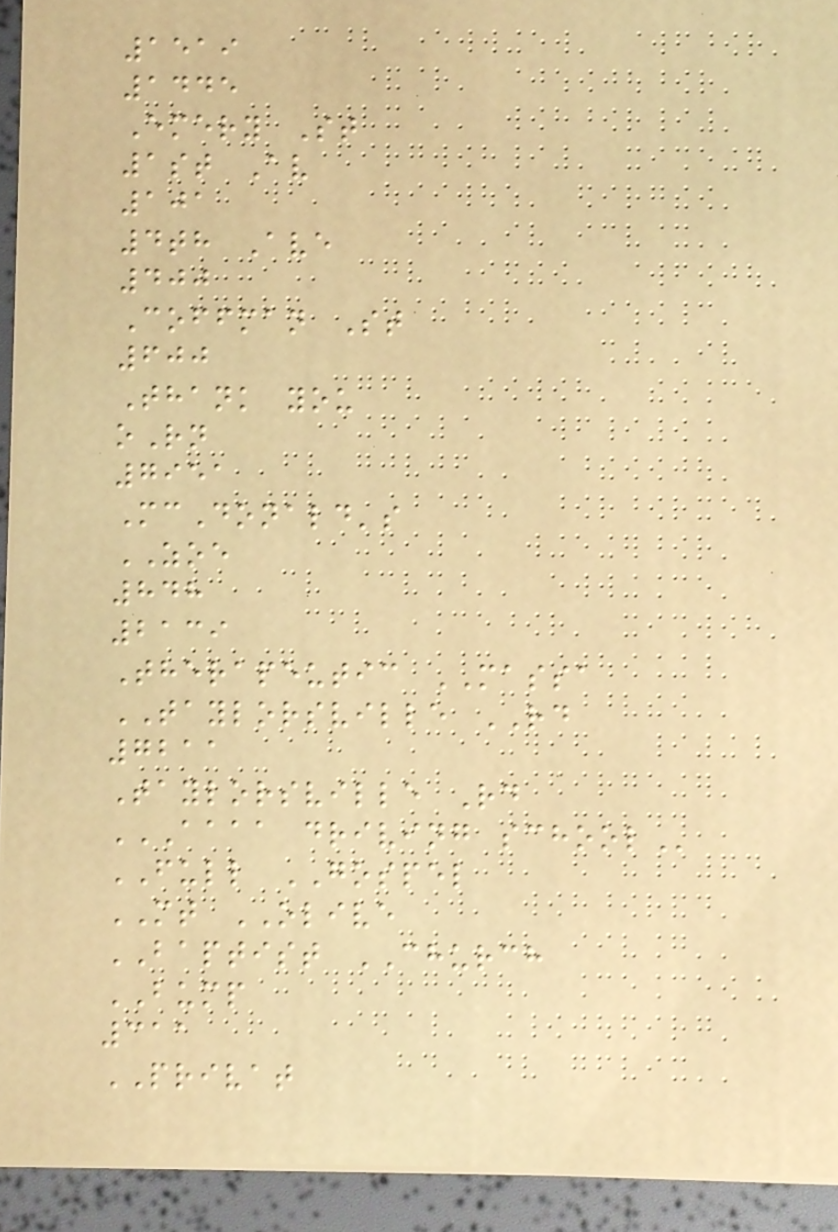1519
1445
Emery St
1st Av
101
4th Ave
400
Coffman St
600
Thank you
oRn
7951
McDonald's
ZOE
848
2139
Therapeutic MASSA
TAYLORSVILLE RD
7211
Taylorsville Rd
AAAA DRIVING SCHOOL
FULL GOSPEL
MT OLIVE
BAPTIST CHURCH
BUMP
311
PRIVAT
